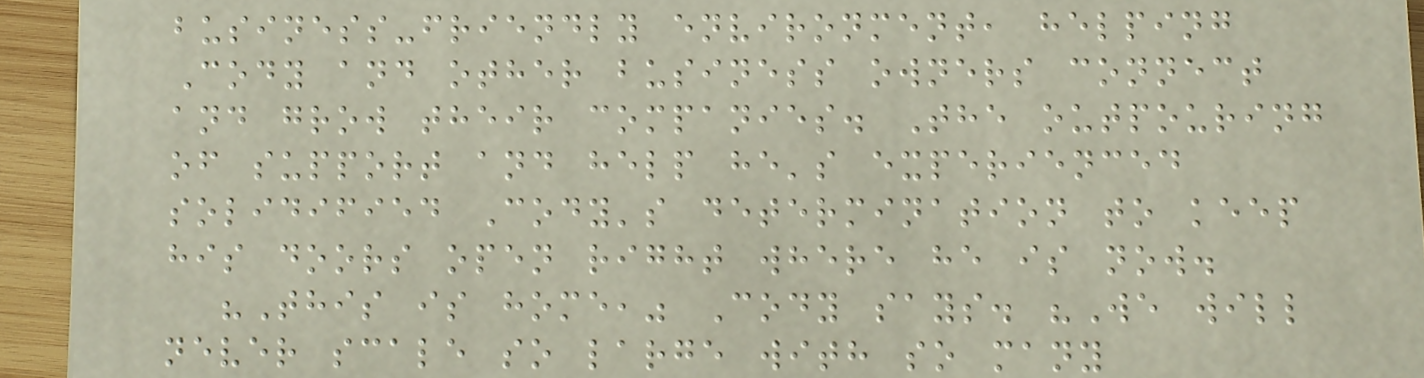business-friendly environment, helping
Cody and other business owners connect
and grow their companies. The outpouring
of support and help he's experienced
solidified Cody's determination to keep
his doors open right where he is now.
"This is home," Cody says. "We will
never scale so large with so many
